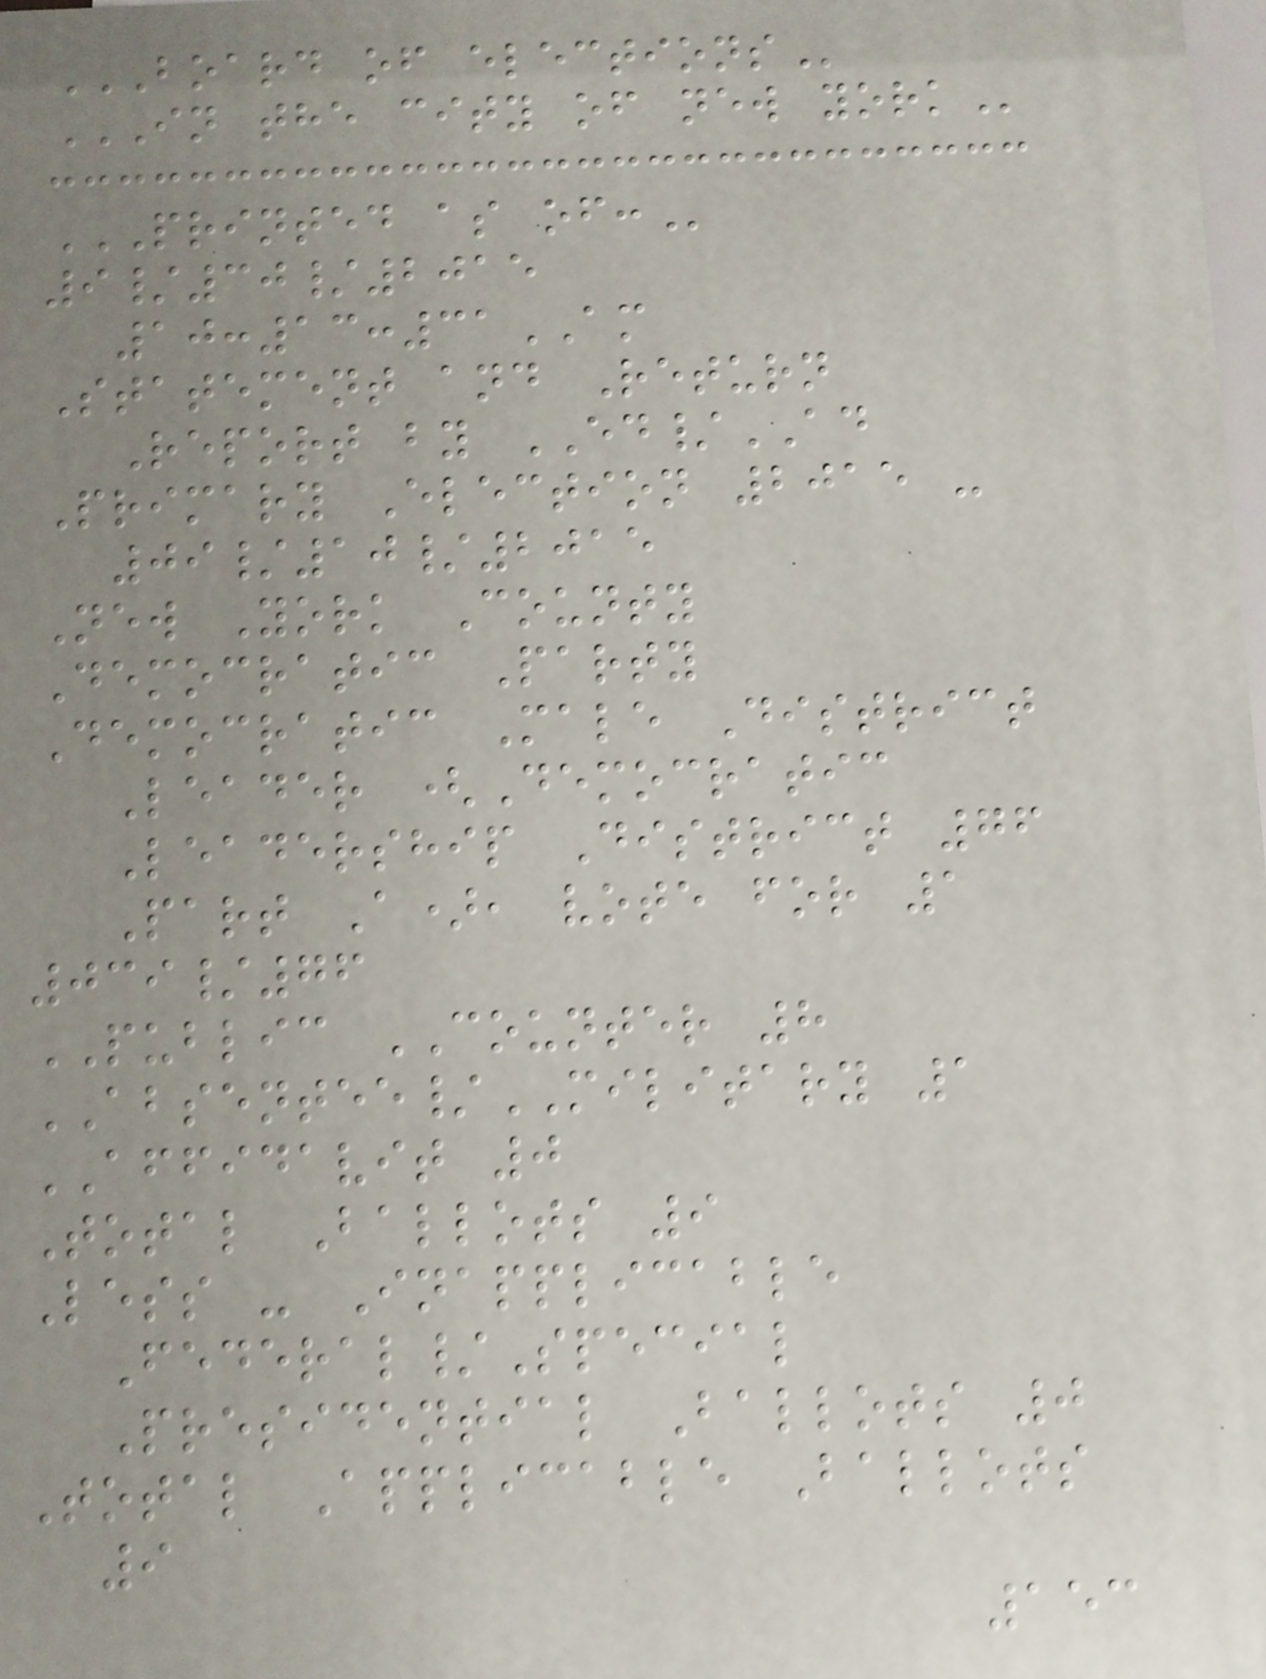BOARD OF ELECTIONS
IN THE CITY OF NEW YORK
PRINTED AS OF:
9/30/2015
10:13:31AM
Statement and Return
Report by ED/AD
Primary Election 2015 -
09/10/2015
New York County
Democratic Party
Democratic Male District
Leader (Democratic
Leadership District 76
Part A), vote for 1
039/76
PUBLIC COUNTER 8
ABSENTEE/MILITARY 1
AFFIDAVIT 0
Total Ballots 9
Less - Inapplicable
Federal/Special
Presidential Ballots 0
Total Applicable Ballots
9
153
